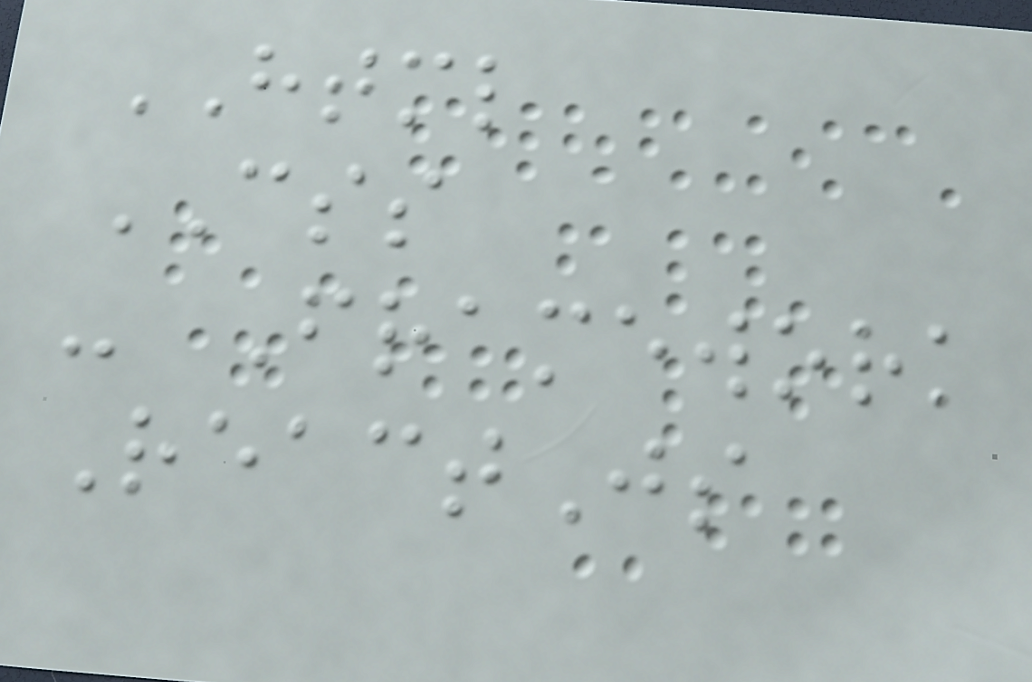HTML
CSS
- Framework
ReactJs
